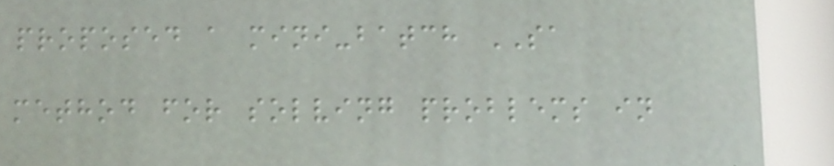proposed a mini-batch SA
method for solving problems in
